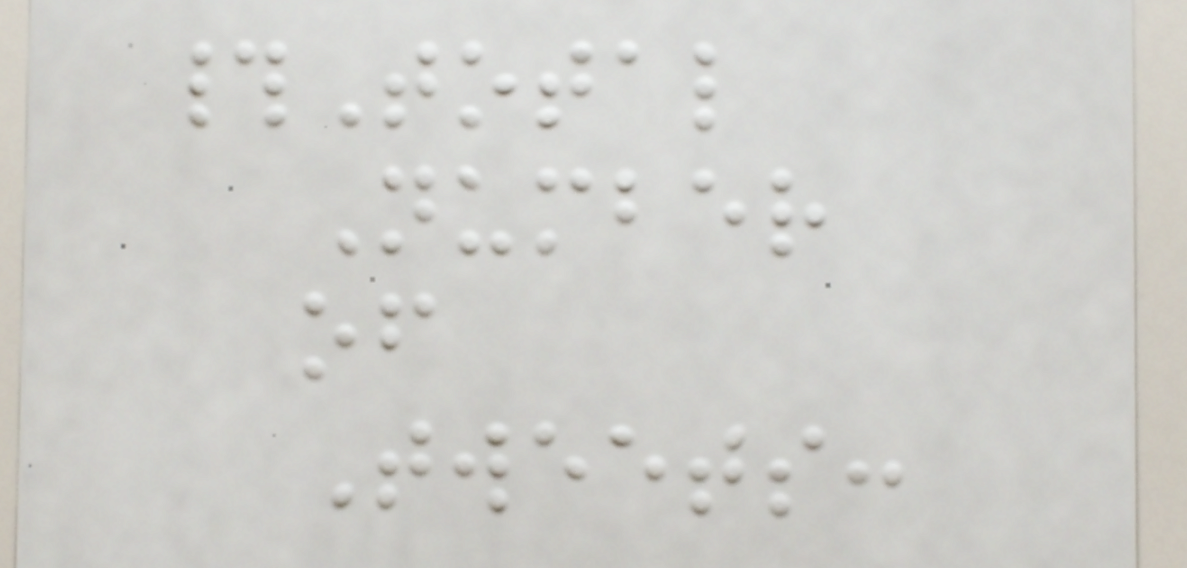#Total
Number
of
Tweets:
